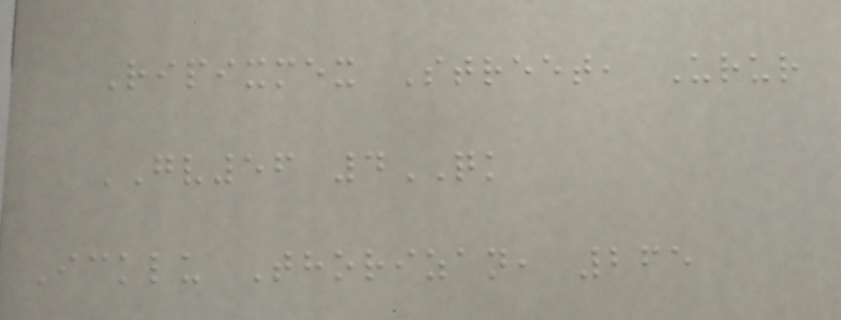Ripixmex Street, Urur
GV56 4QK
Icklu Thorizan, 265
